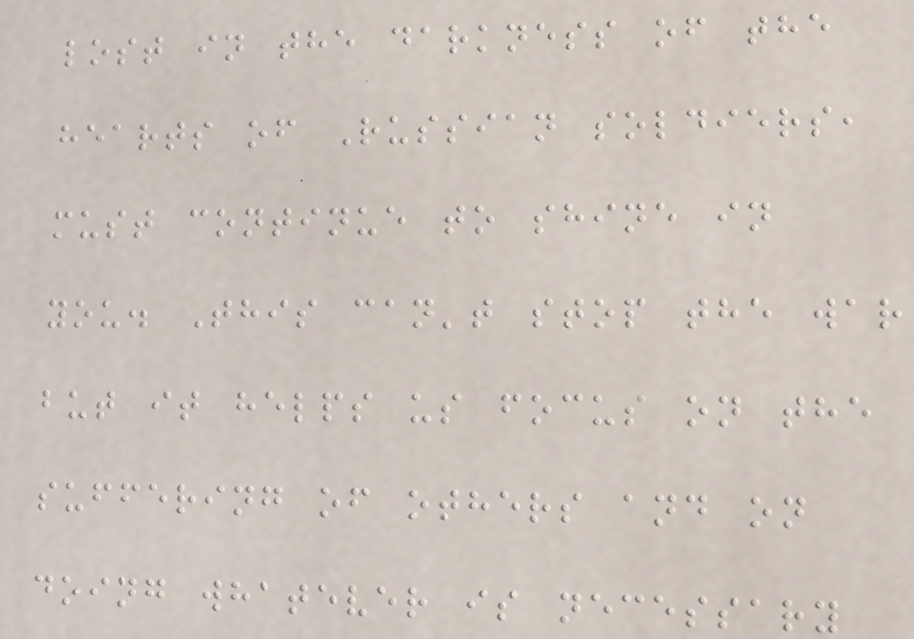lost in the darkness of the
hearts of Russian soldiers,
must continue to shine in
you. This can't stop the war
but it helps us focus on the
suffering of others and on
doing whatever is necessary
